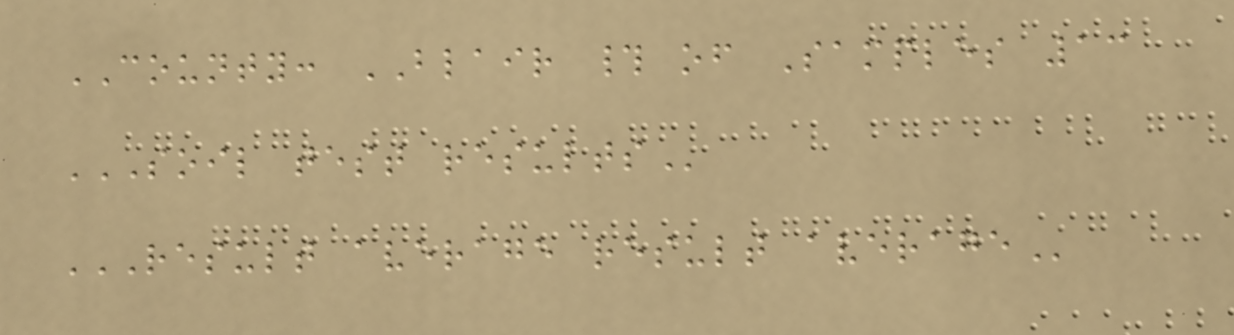COUNTY: BLAIR # of Samples 13
SOIL TEST RESULTS
RESULT AVERAGE RESULT AVERAGE
